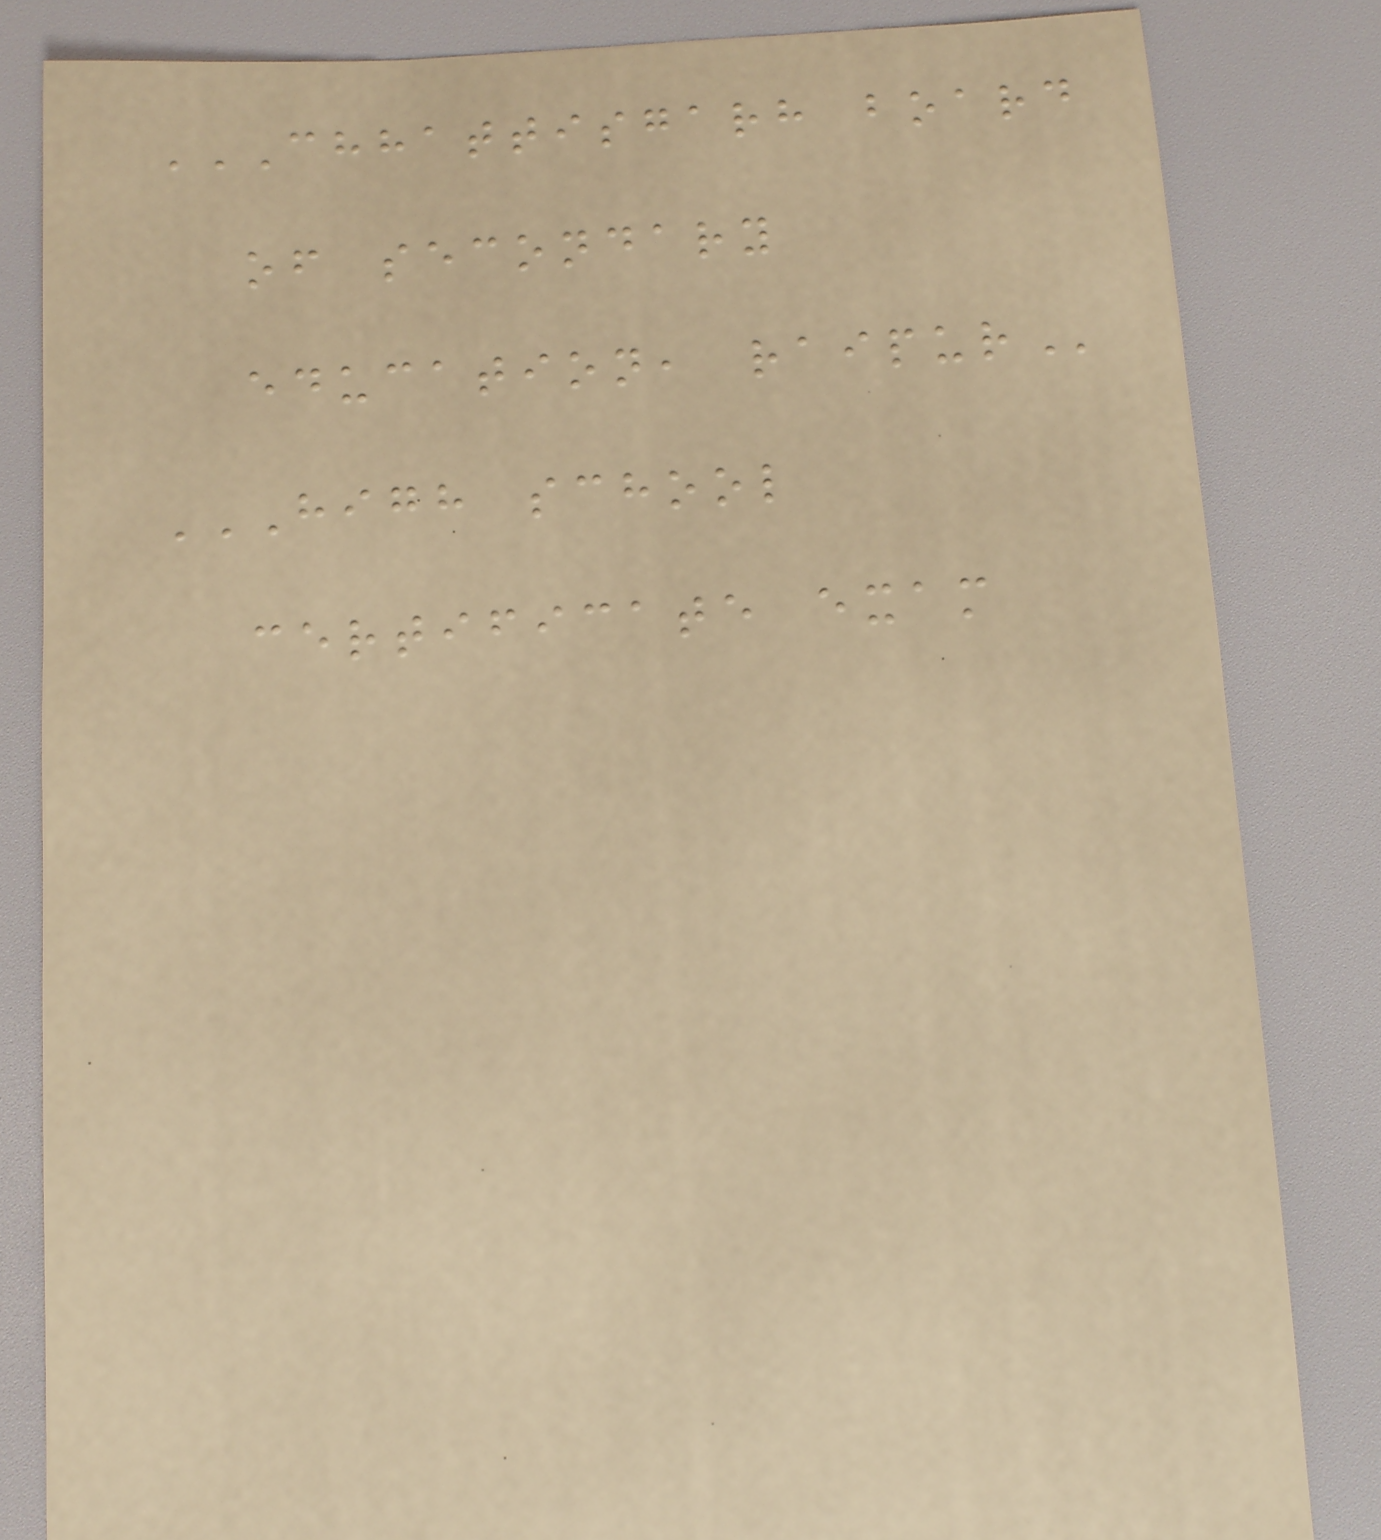CHHATTISGARH BOARD
OF SECONDARY
EDUCATION, RAIPUR
HIGH SCHOOL
CERTIFICATE EXAM
